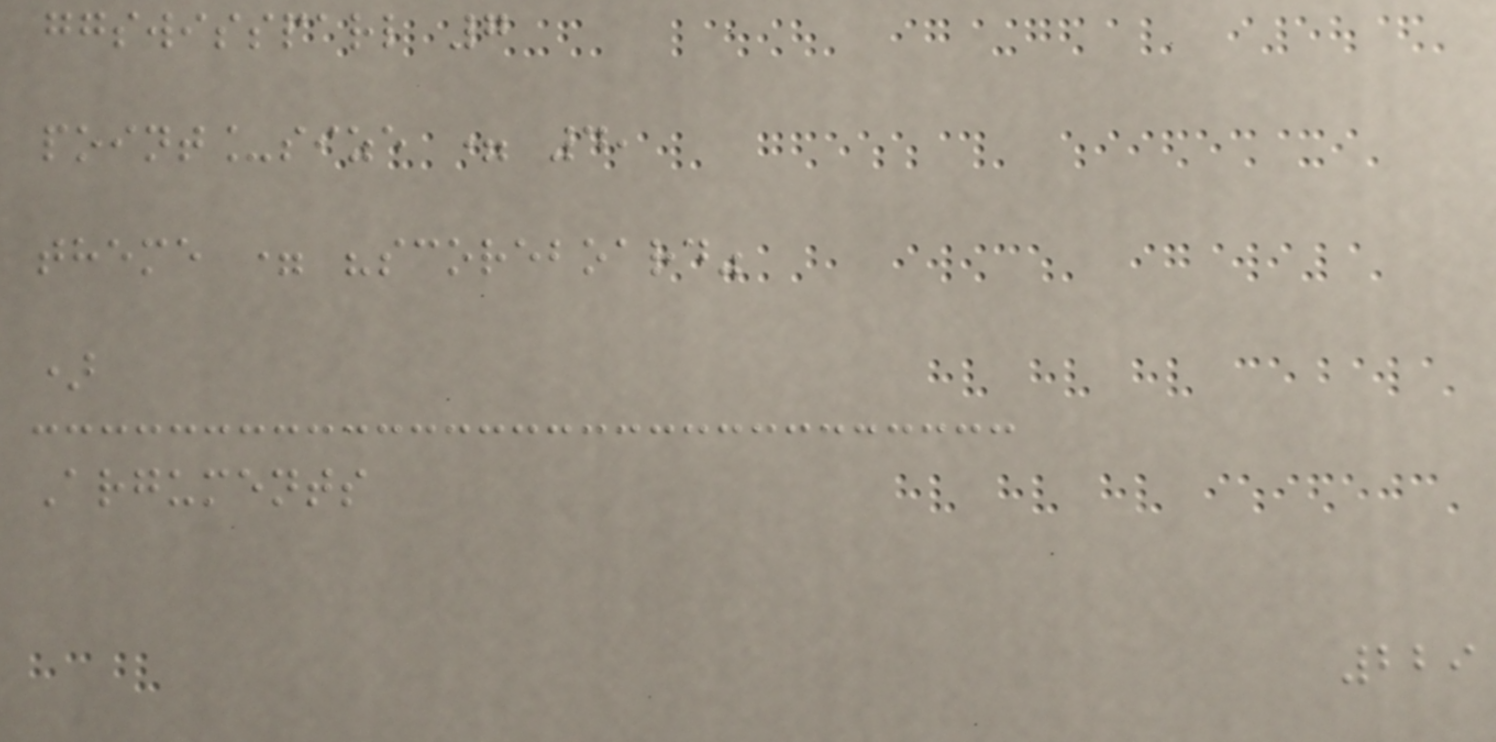ggswissparl 7
point_size = 4,
theme = "scoreboard"
)
Arguments
229
